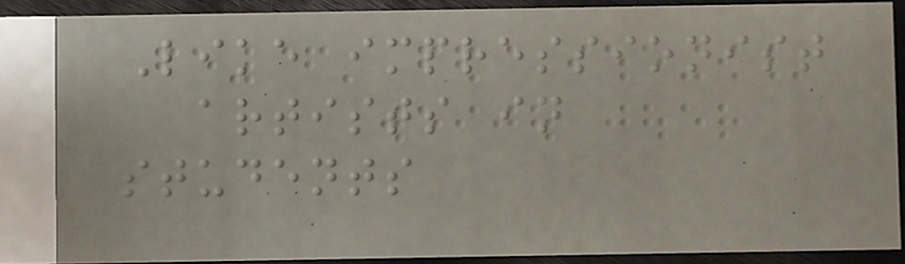Like impressionist
artists in
students
